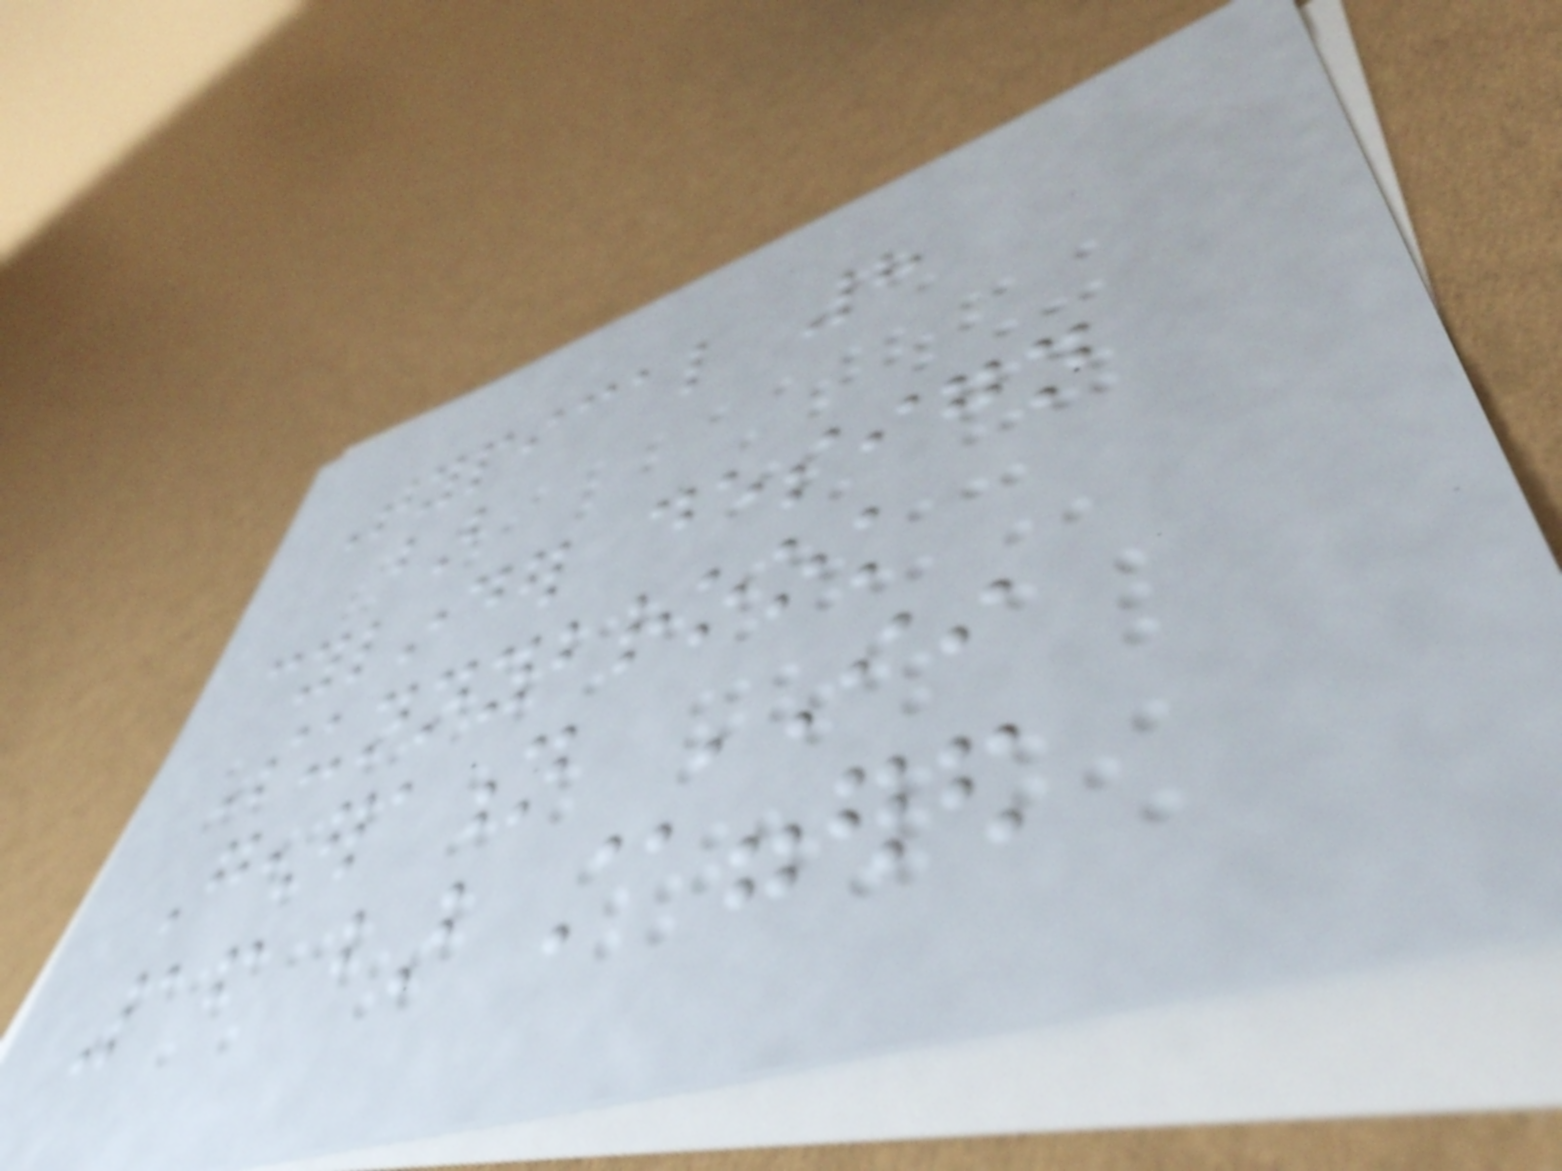Typical 8
bar
cylinder design
Sunnybrook
Generation II
16 bar staggered
